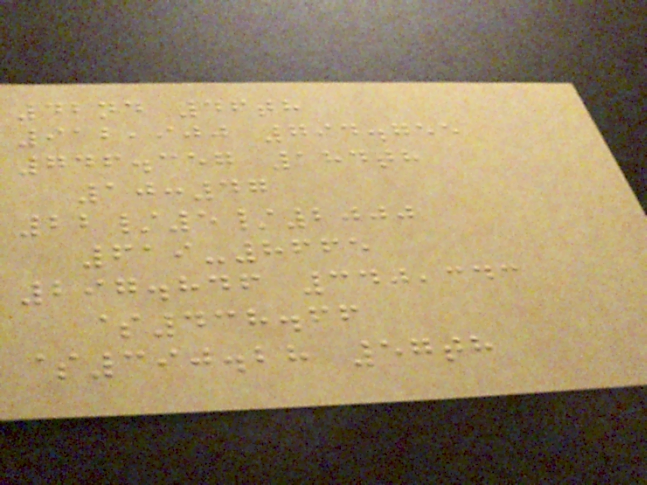42nd 46th
912,900 794.755
746.357 184th
10:47
22/5/2000
619-8665
297.846 340,343
$438.66
$390.28 57th
